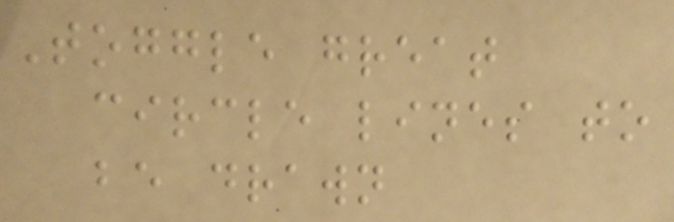Toggle great
circle lines to
be drawn
